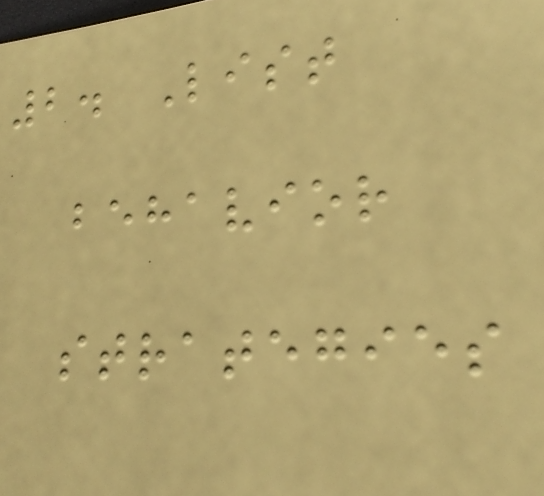2. List
behavior
strategies
